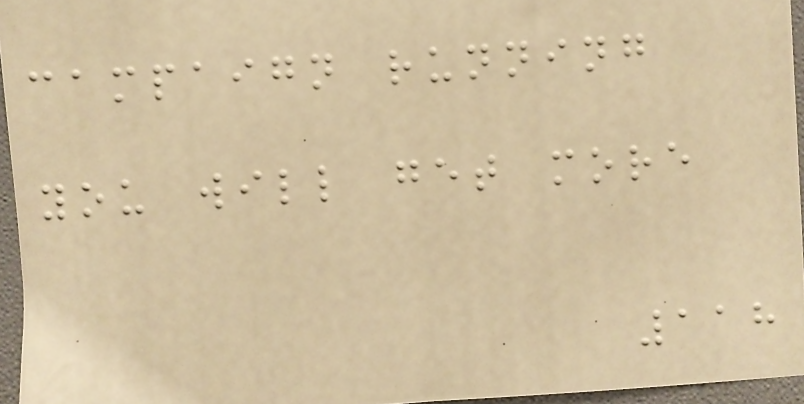campaign running
you will get more
118
